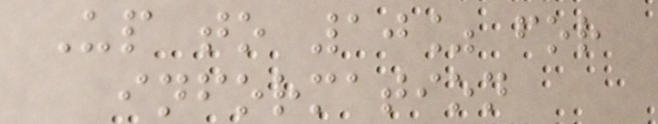Up to 10% for
information
